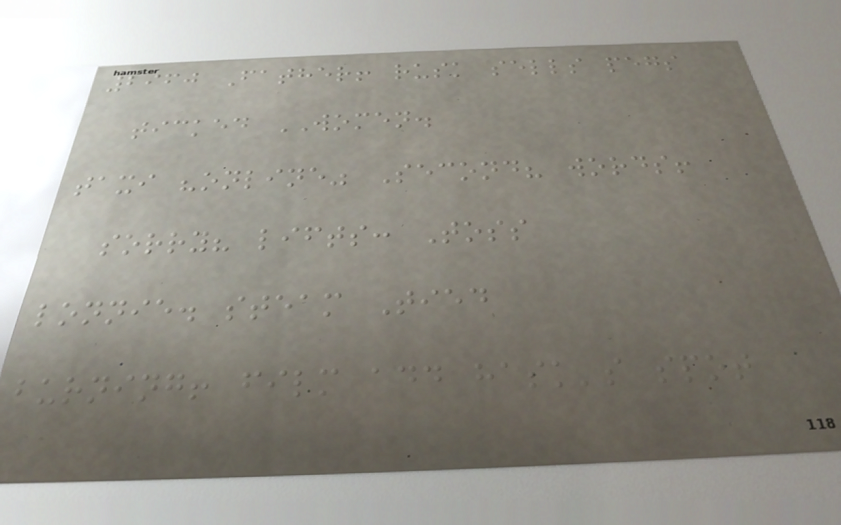2960 Father! rusk sells pegs
ticked WOMEN.
taxi "online" Second? words!
sorry? lifts: Toss
lonnie. steam Tied
burning! film add hask's spot
